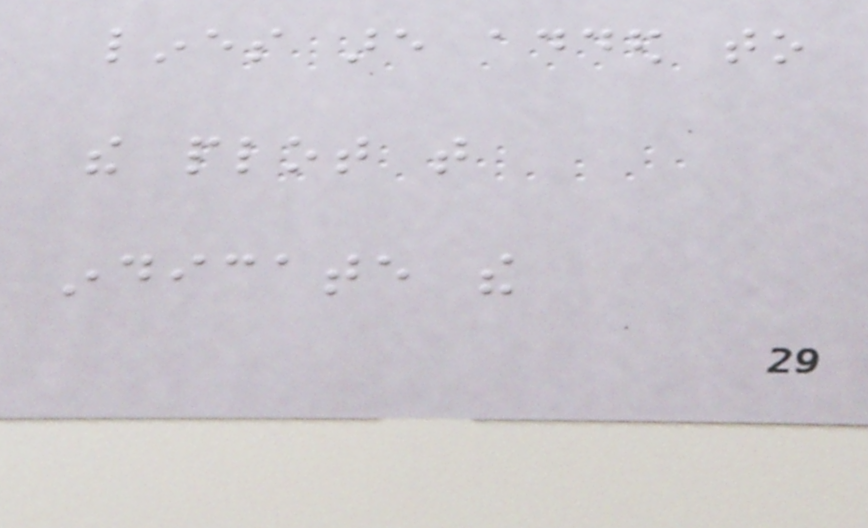lines are added to
the plot that
indicate the
